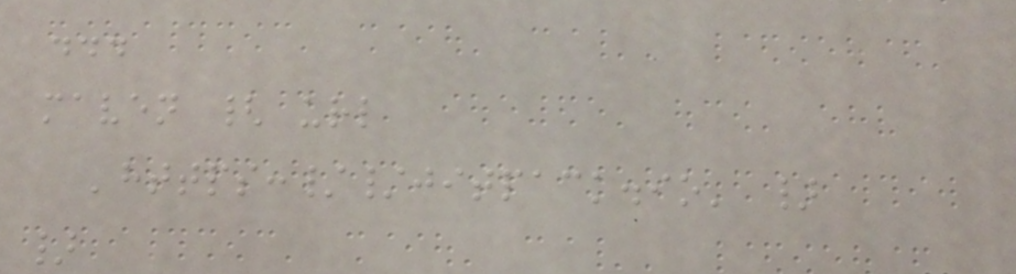...
maven { url
'https://jitpack.io' }
}
